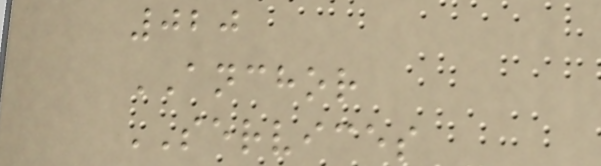020
ANCHOR
SERVICES
